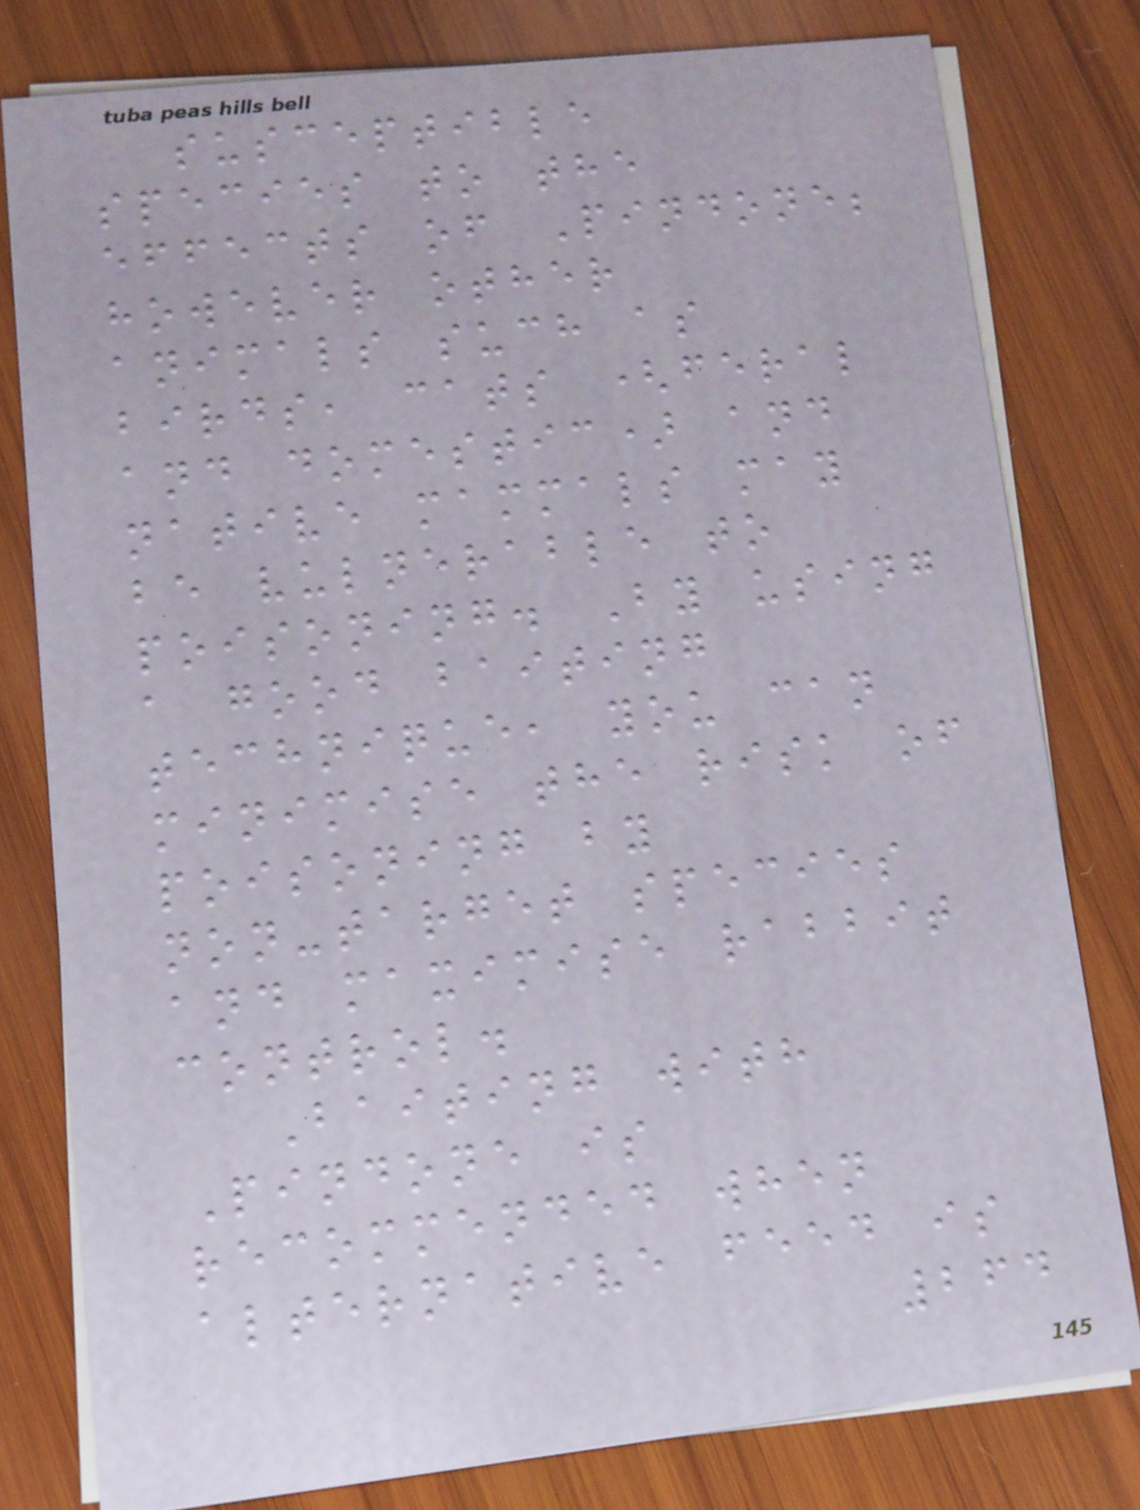susceptible
species to the
effects of Pindone;
however other
animals such as
birds, cats (feral
and domestic) and
native mammals may
be vulnerable to
poisoning. By using
a good baiting
technique, you can
minimise the risk of
poisoning by
non-target species
and maximise rabbit
control.
Baiting with
Pindone is
recommended when
alternative feed is
264
